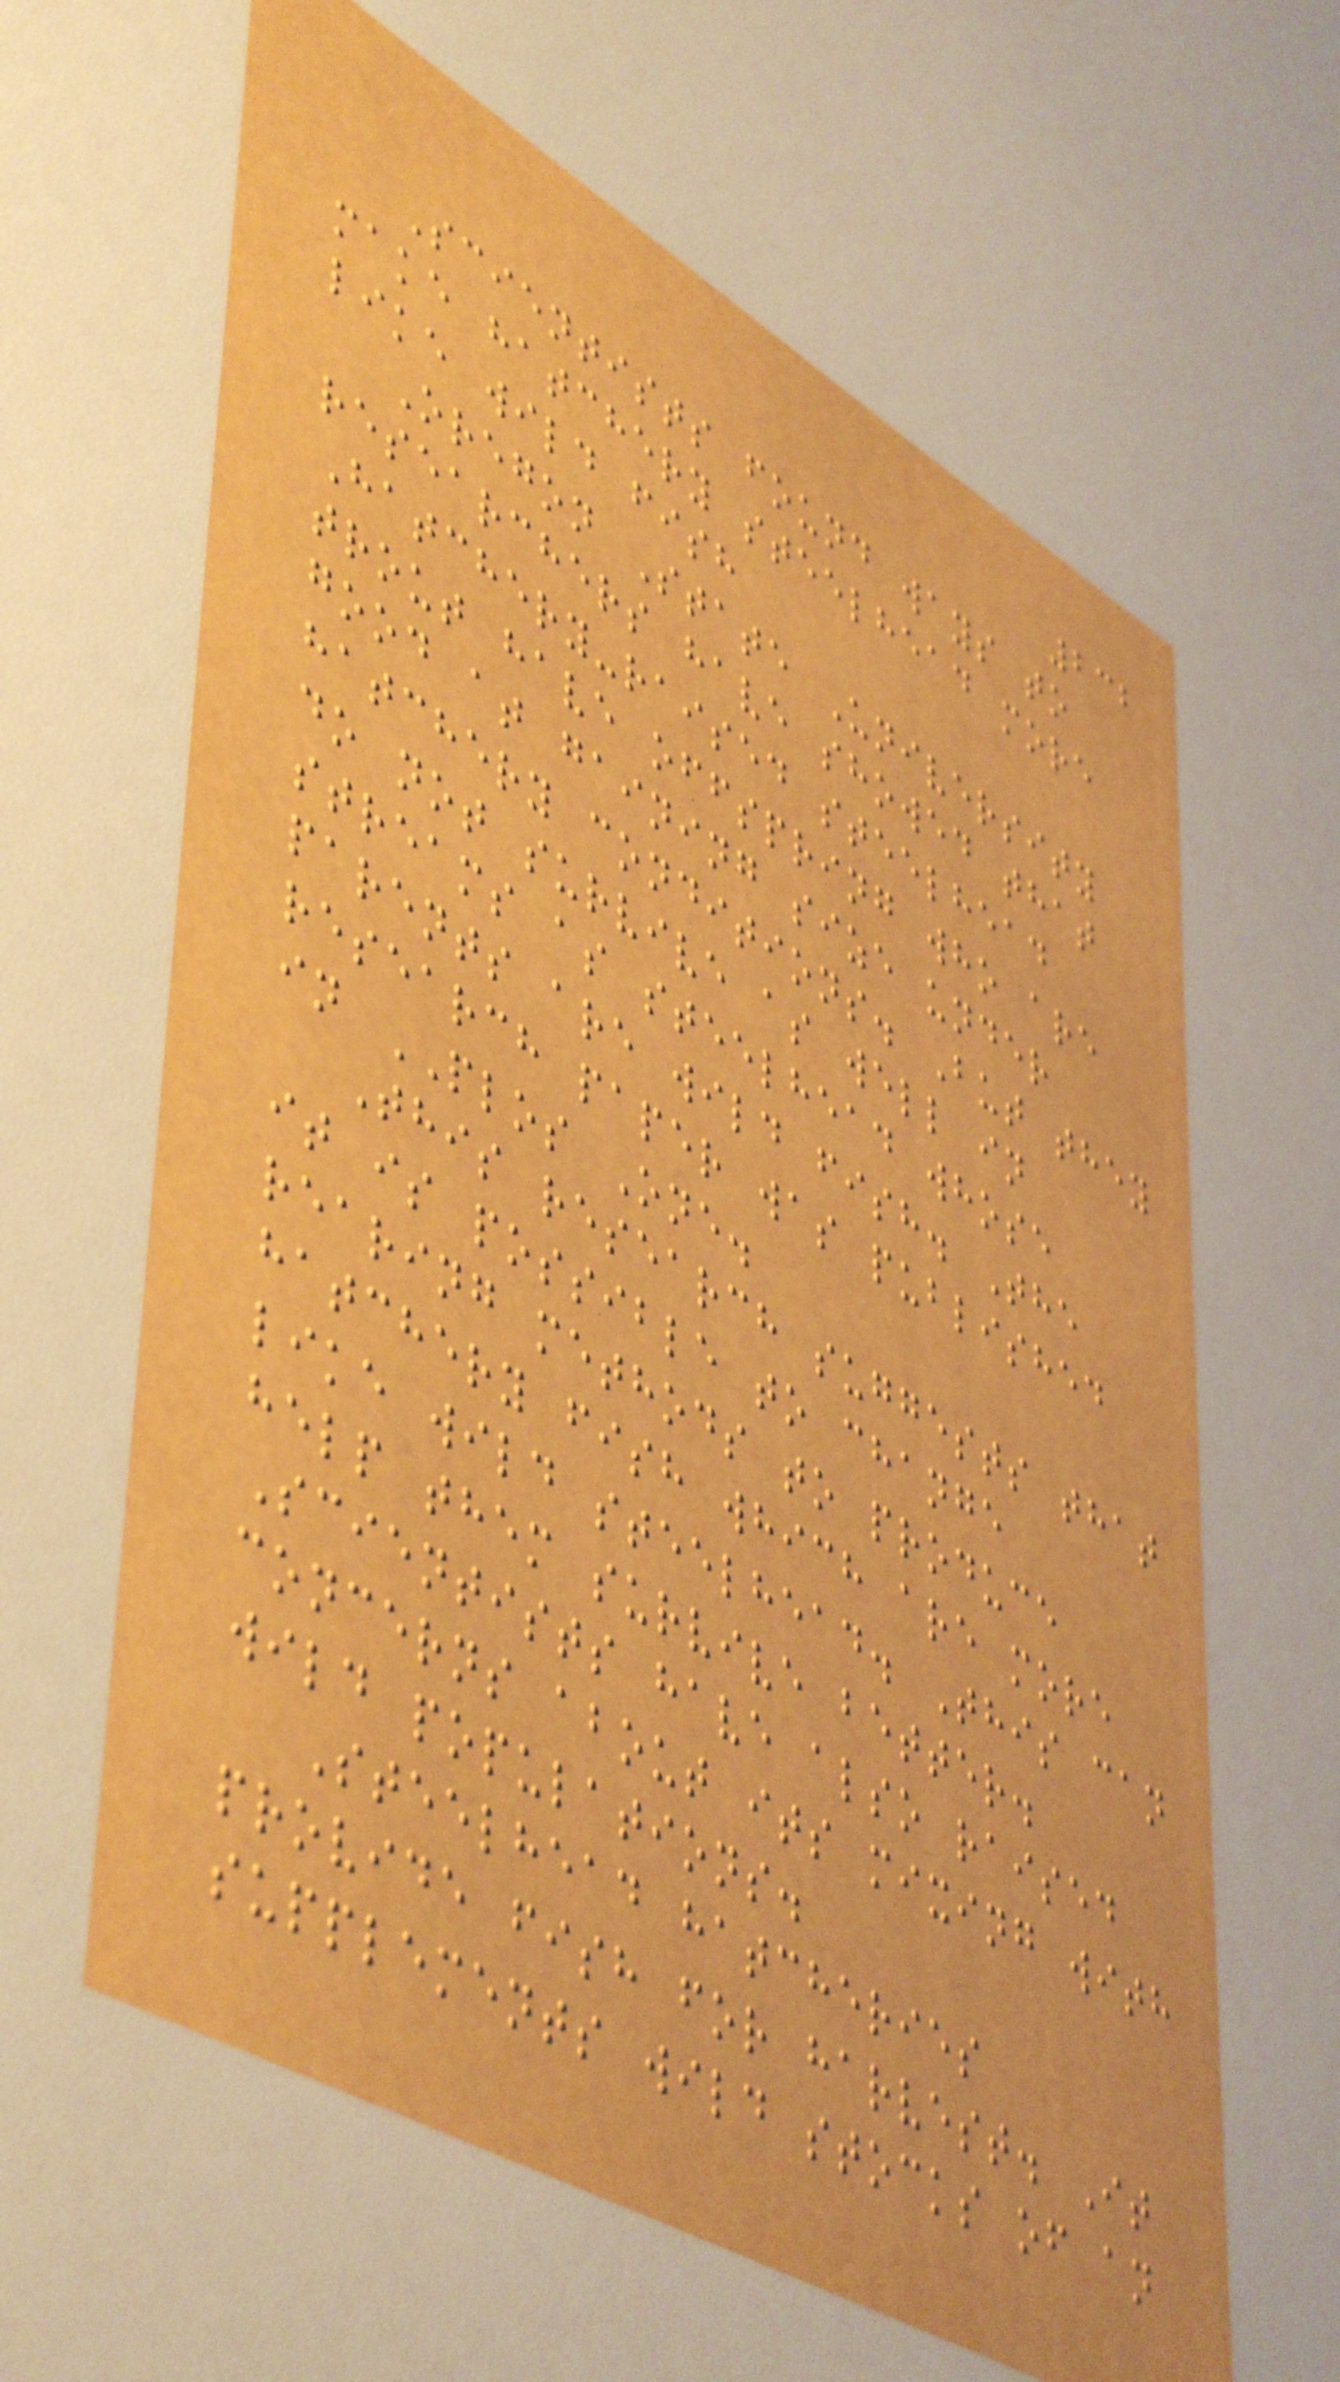232
Scientists found ways to
make hatchery steelhead more
like wild fish
Oregon State University
researchers have showed that
Hatchery-raised steelhead
trout have offspring who are
good at gaining size under
hatchery conditions. But they
do not survive as well in
streams as steelhead whose
parents are wild fish. The
research paper was published
in PLOS One.
This research suggests that
it is possible to change
rearing methods to produce
hatchery fish which are more
like wild steelhead. This can
help them survive better.
Scientists have also raised
concerns about its mixing with
wild populations.
Steelhead hatcheries
provide fish for harvest. It
supplements wild stocks of an
